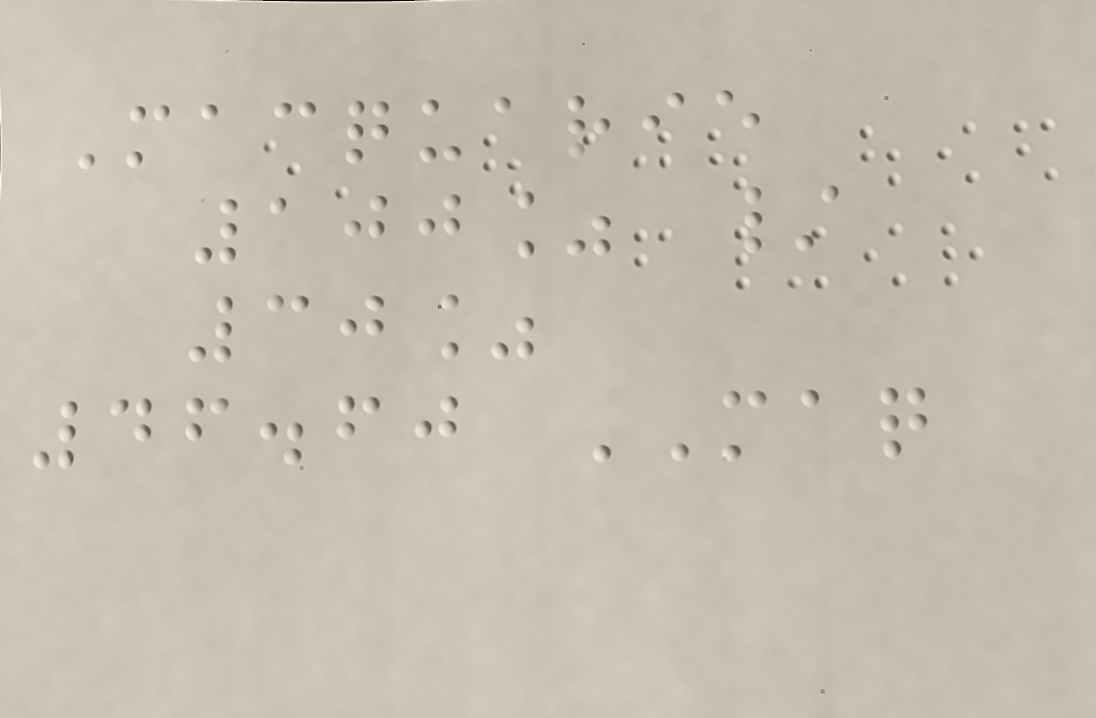Macquarie
100% /
30%
46.60 MAQ
